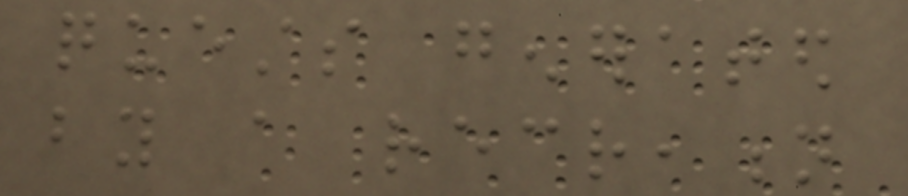quests generated
by a recreation
